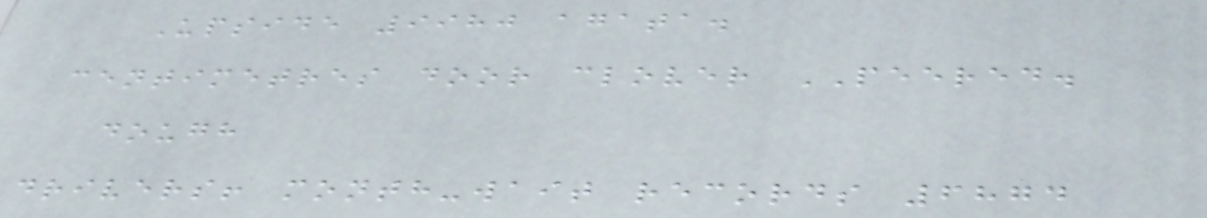Upside 9980 agata.
centimetres door clover PEERED.
dough
drivers! month-wait records 6874
